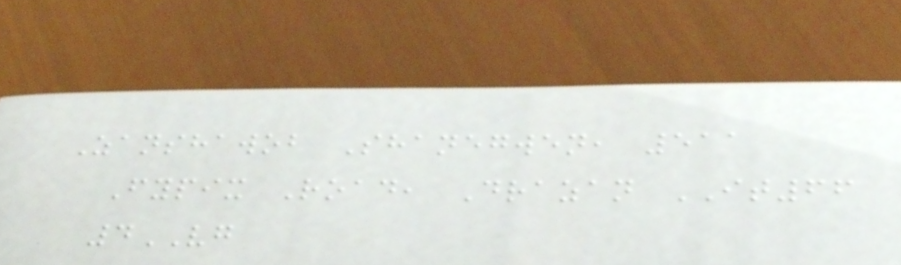Zanshawob Shanegwen, 511
Fypix Road, Drazan IT66
4VG
